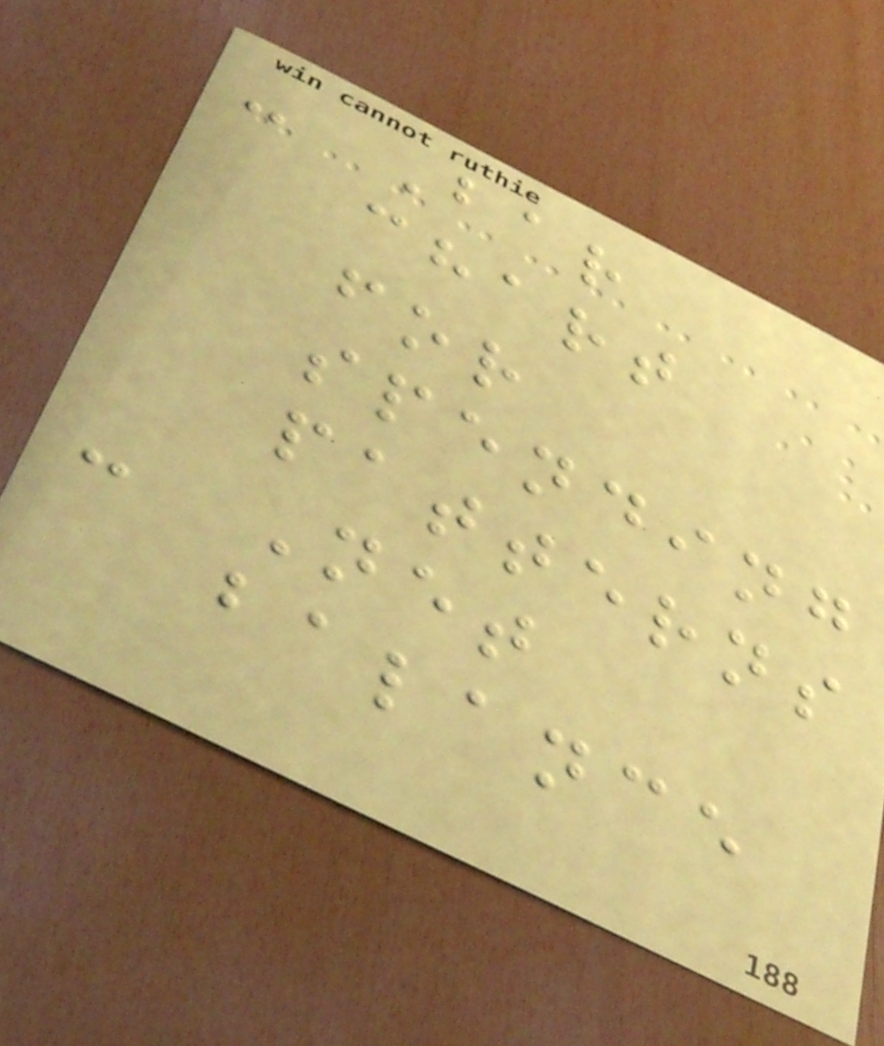- Bar
chart
for
spending
patterns
- Net
balance
